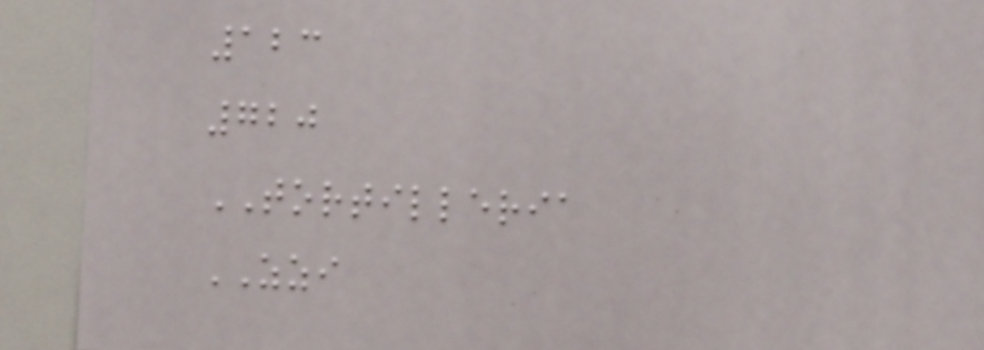123
720
TORTILLERIA
ZZI
